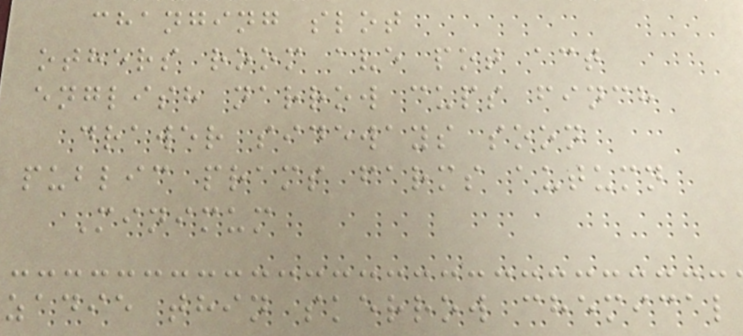changing slot
others room ave pot act
english narrow cups finch
drawer sideways soon
public prams farms autumn
Minimum
zadie thin skerrow chemical
